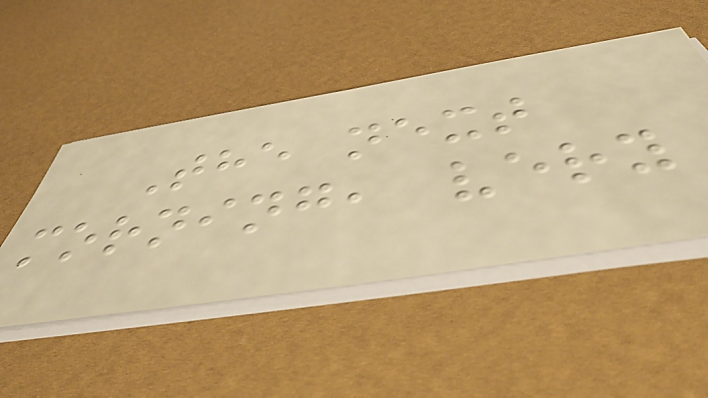The next
morning, very
